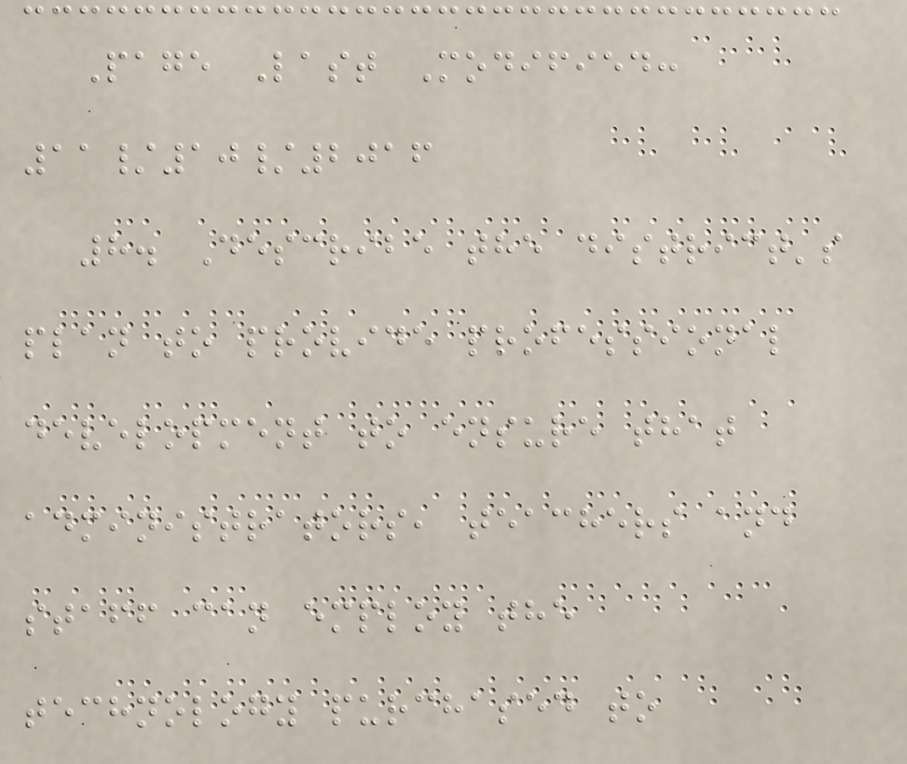Page Last Modified:
11/10/2016
8. Describe the district's
plan to provide professional
development to ensure that
administrators, teachers and
staff can employ the
technology purchased to
